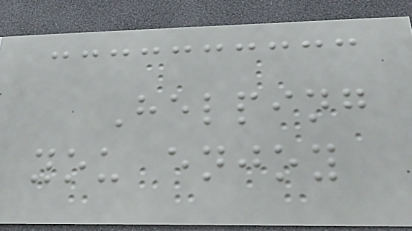Helping
you enjoy
